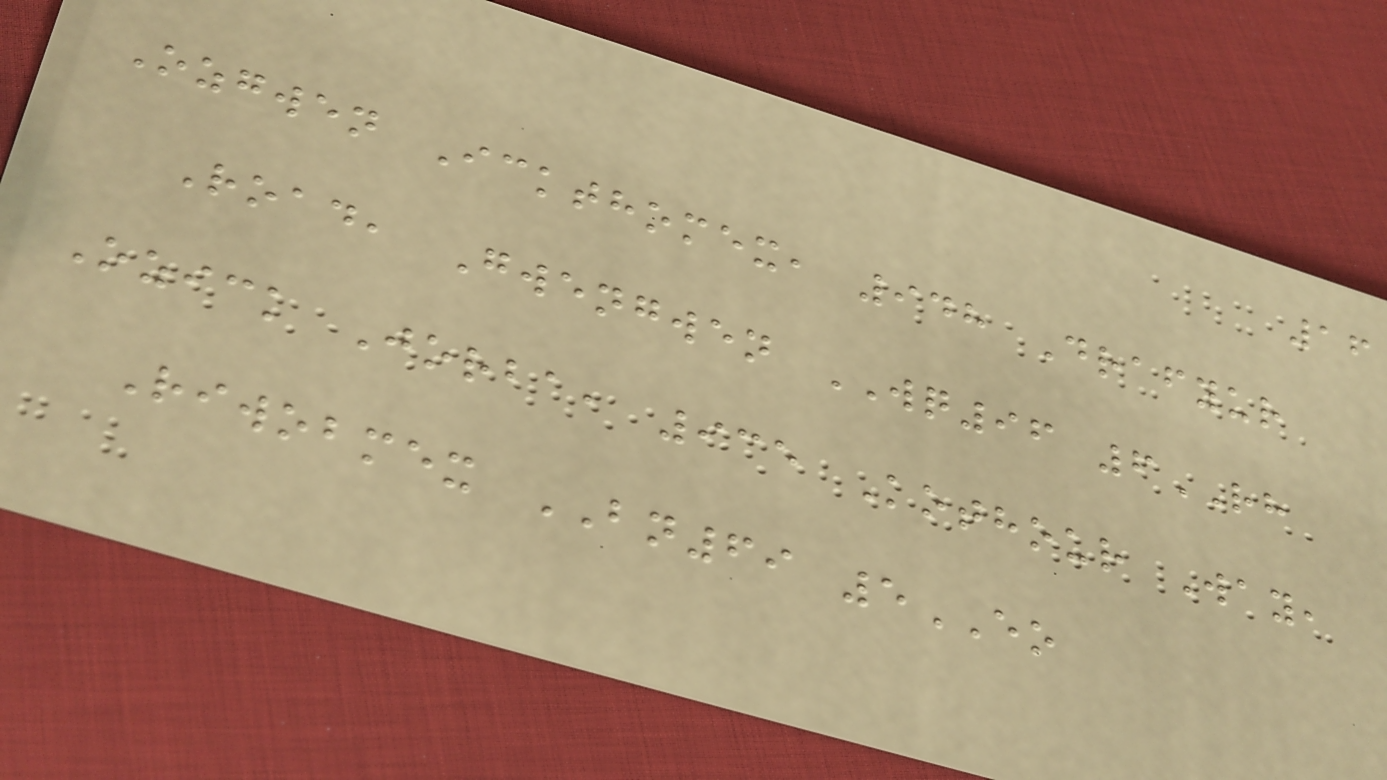16
Ozgwen Ickthomex, 948 Drafyur
Road, Gwengwen WQ96 6RH
Ozick Jorba, 935 Kothour Way,
Riwobmex BN69 5EO
